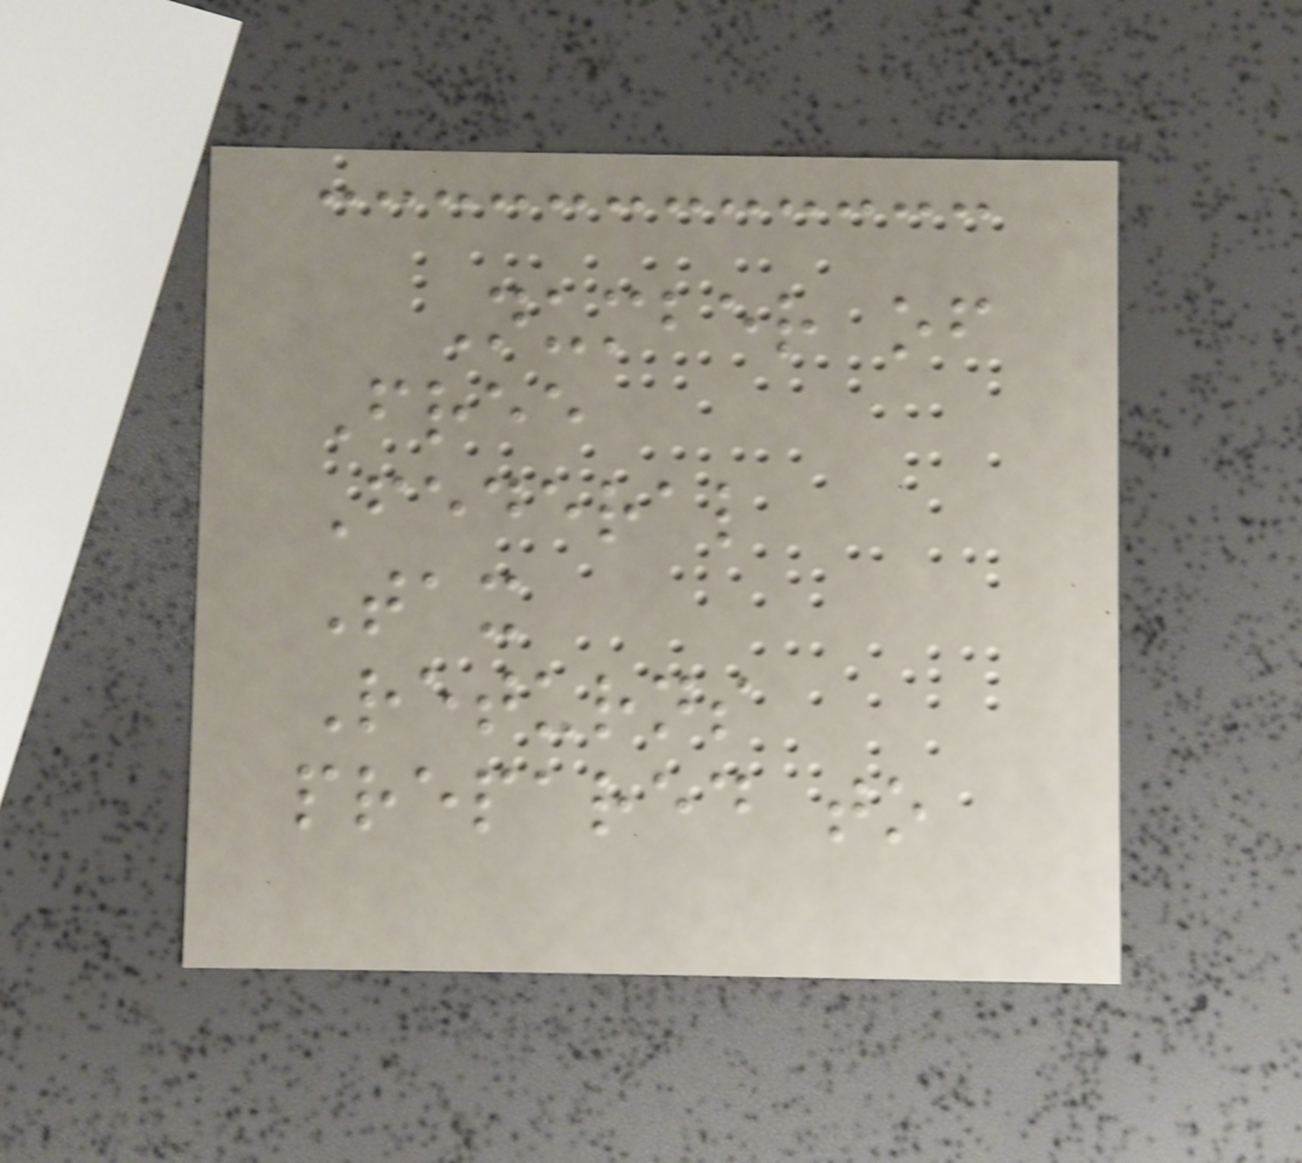Number of
Free
Federal
Tax
Returns
prepared to
